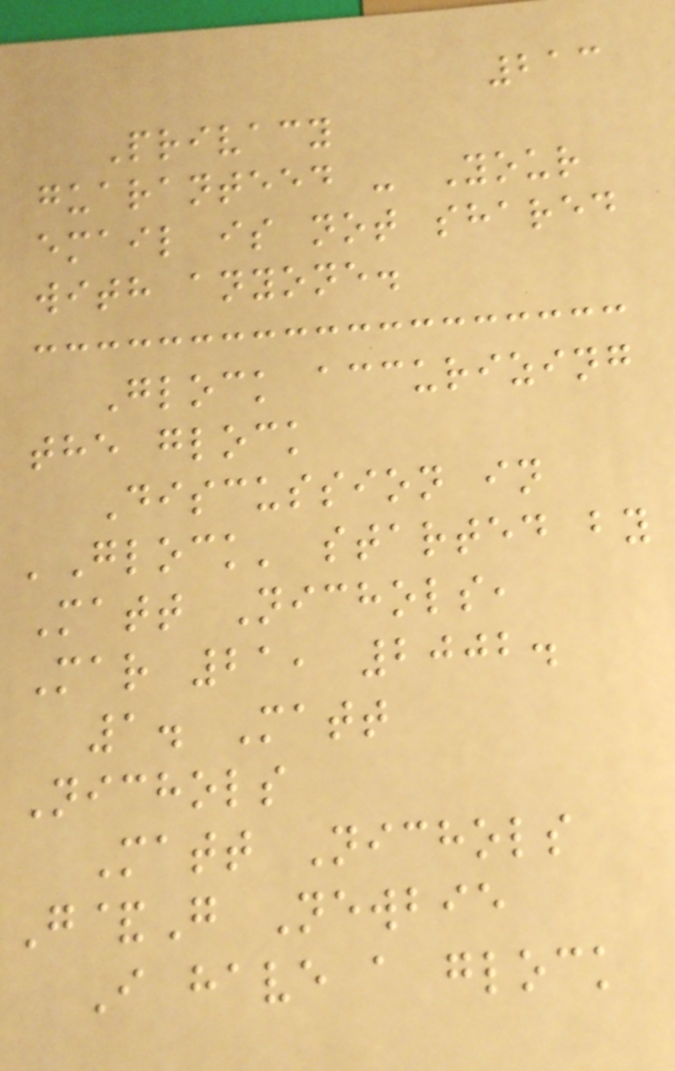213
Privacy
guaranteed - Your
email is not shared
with anyone.
Glock accurizing
the glock
Discussion in
'Glock' started by
Matt Nichols,
Mar 21, 2002.
1. Matt
Nichols
Matt Nichols
G&G Newbie
I have a glock
